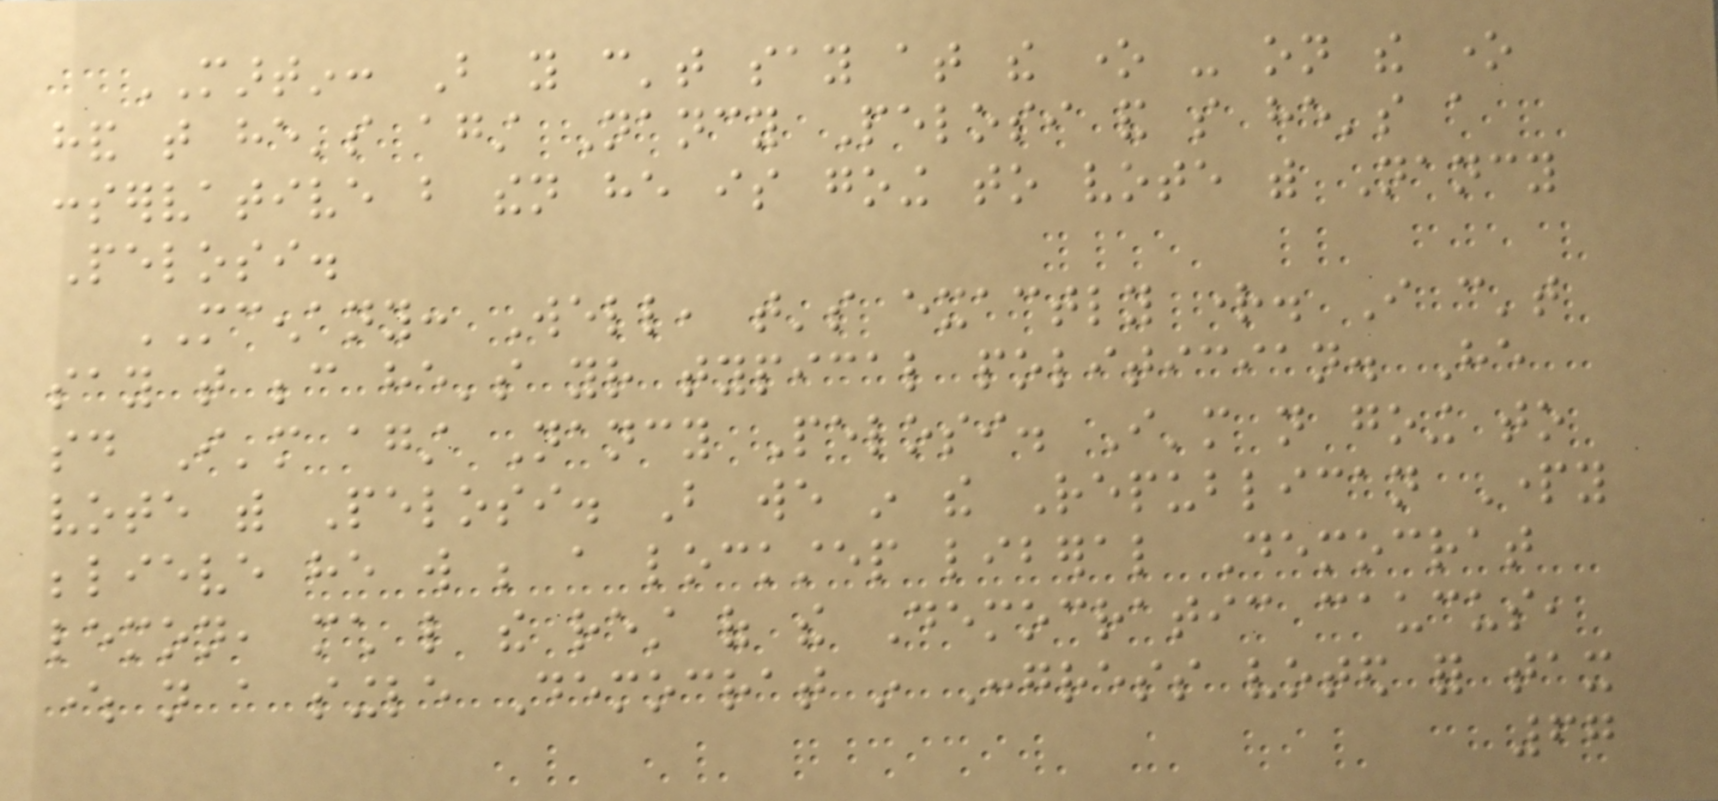MARTIN: But you can't say at the one - on the one
hand that he's against Nancy Pelosi and so he's a
conservative but then he is going to vote with Nancy
Pelosi.
MCENANY: Well, that's exactly right. I can't
say that because he's your typical politician. He
said I'm against Nancy Pelosi. I'm not going to
vote with Pelosi. But we in the Republican Party
believe he will be a lockstep liberal Democrat
lemon, much like the rest of the Democratic caucus,
where not a single Democrat in Congress voted for tax
67
